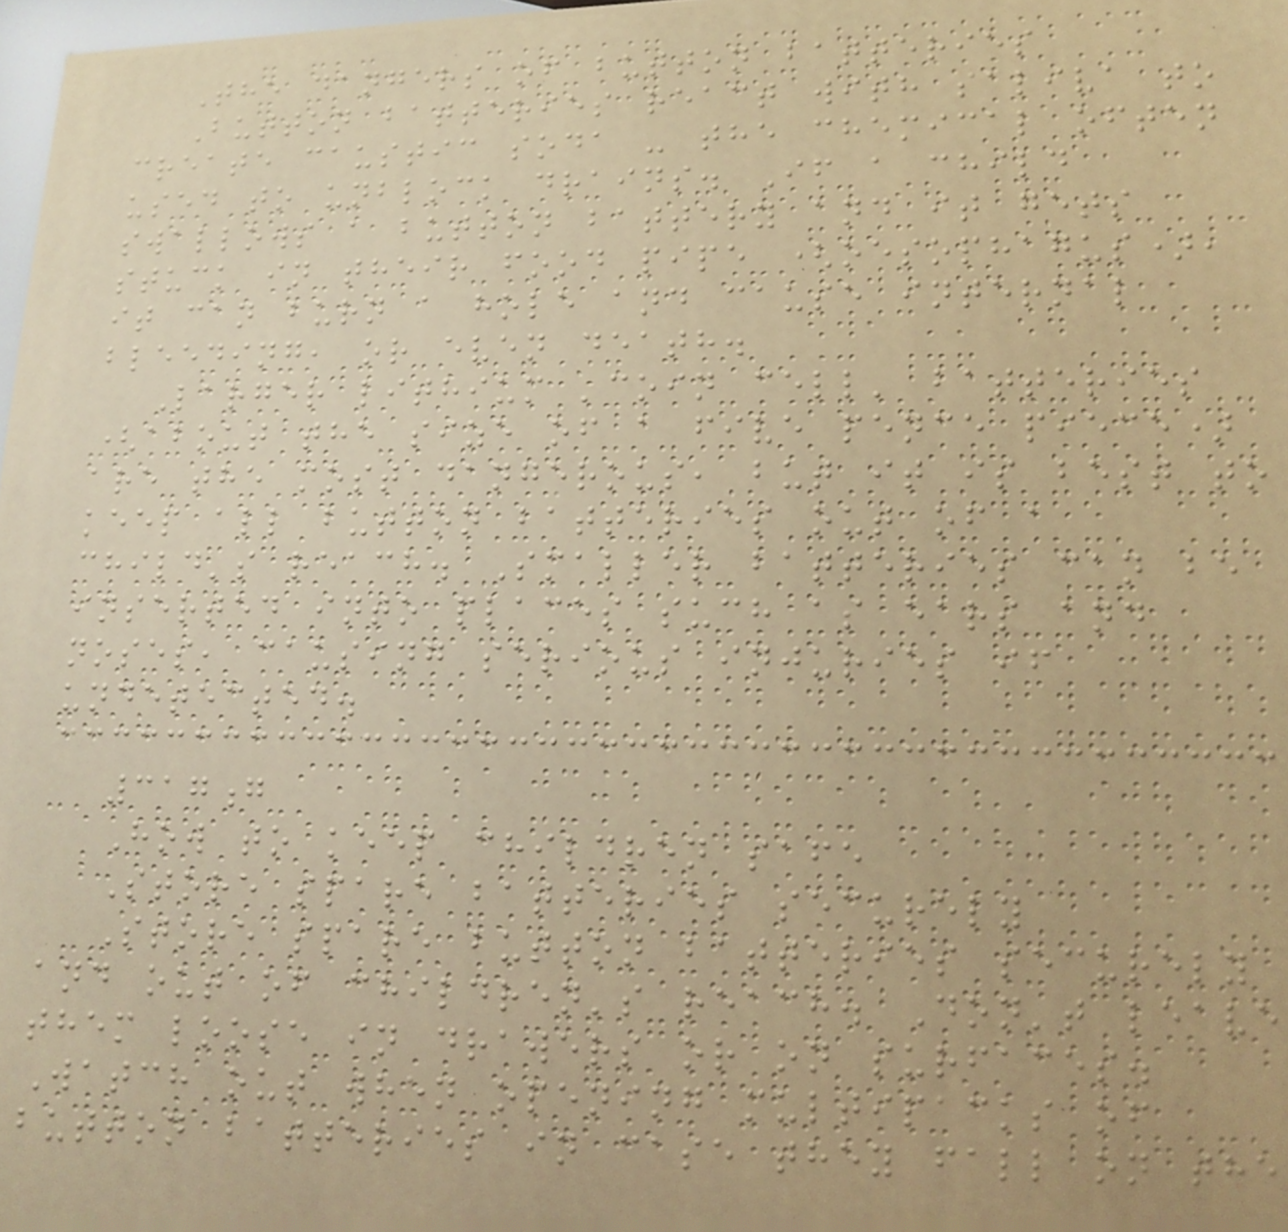The dangers of button batteries
Button batteries react with saliva to
create caustic soda - the chemical often
used to unblock drains. If a child
swallows a button battery and it gets
stuck in their food pipe (oesophagus),
it can burn a hole and cause internal
bleeding, or even death.
Larger lithium 'coin cell' batteries
(about the size of a five pence piece)
are the most dangerous, but it is best to
keep all button batteries out of a
child's reach. Smaller batteries can be
inserted into places such as ears and
noses, causing serious injuries if
undetected.
317g
How to keep children safe
Store spare batteries securely
Store spare button batteries securely
and out of children's reach. Don't leave
them loose in drawers or on surfaces.
Watch out when opening multipacks of
button batteries in case they fall on the
